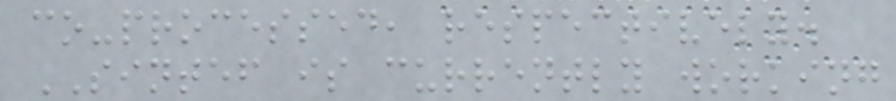co-processed, respectively.
SINTEF is currently working
